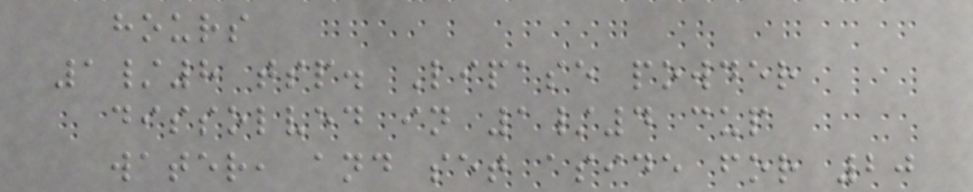hours
1/8 tsp. Lipase powder
dissolved in 1/4 cup
water, and set aside for 20
